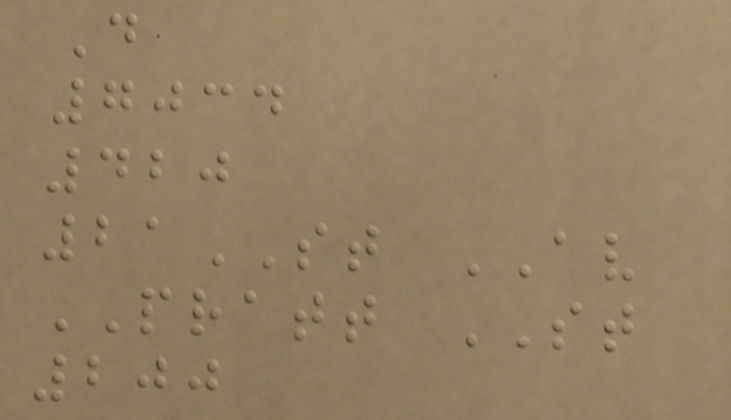D
7034
420
21ST AV
PRATT ST
200
